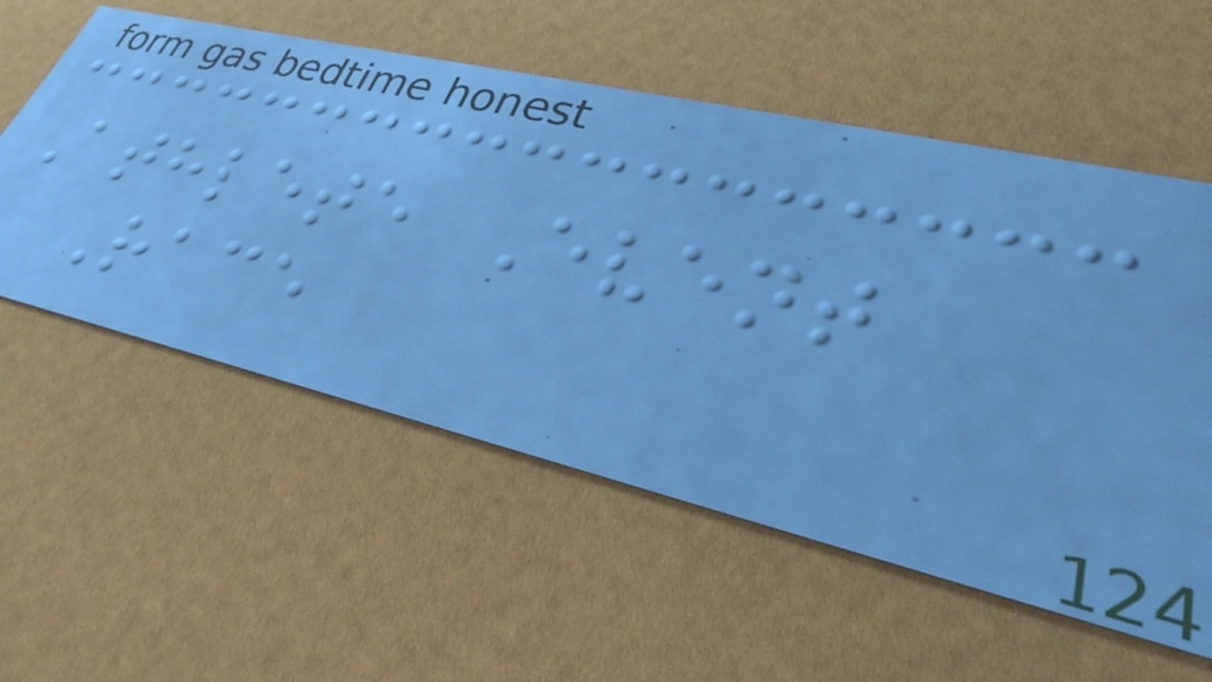Athlete Event
Race
